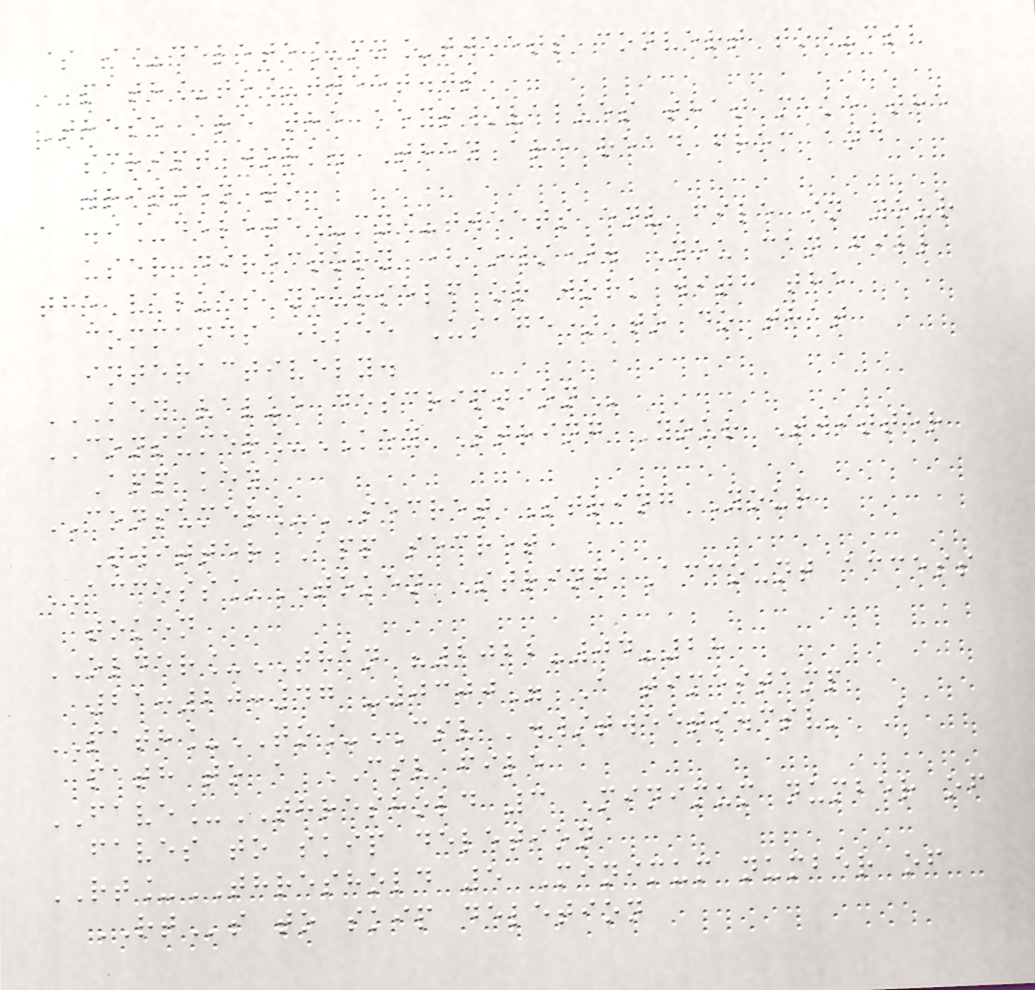$ i_delete_my_tweets convert to_csv
path_to_tweet.js
These are the keys/values that make the
script work. They are read from and
written to
a .i_delete_my_tweets env file in your
user directory (~/). You can fill
the values yourself or work with the
commands (see Usage) to do that
interactively.
KEY VALUE DESCRIPTION
CONSUMER_KEY String Your Twitter
App key
CONSUMER_SECRET String Your
Twitter App secret
ACCESS_TOKEN String Account access
token
OLDER_THAN "2022-04-28
21:20:47 -0300" A timestamp
PATH_TO_CSV './tweets.csv' A
path to a CSV file
FAVE_THRESHOLD 3 Minimum number of
faves to skip deletion
RT_THRESHOLD 5 Minimum number of
RTs to skip deletion
